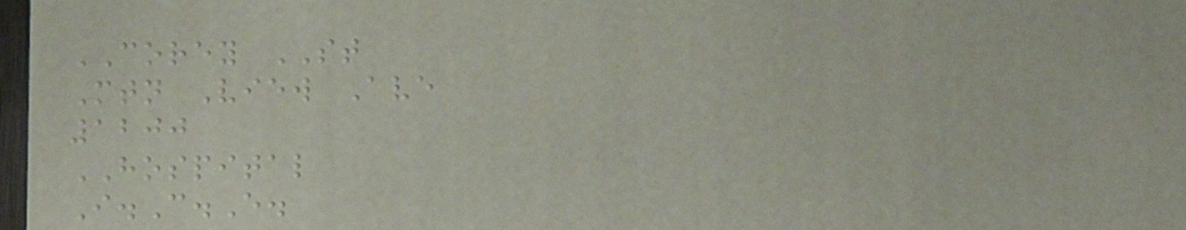COREY ST
Mtn View Ave
1200
HOSPITAL
I.C.E.
